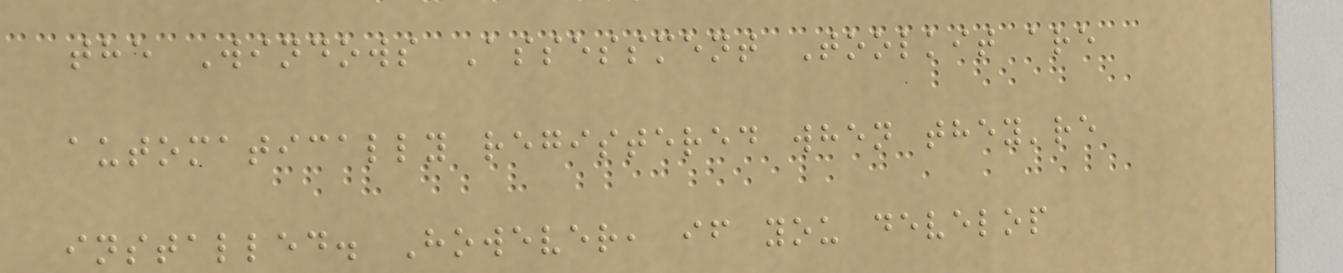the Windows Assessment Toolkit are
automatically registered when they're
installed. However, if you develop
